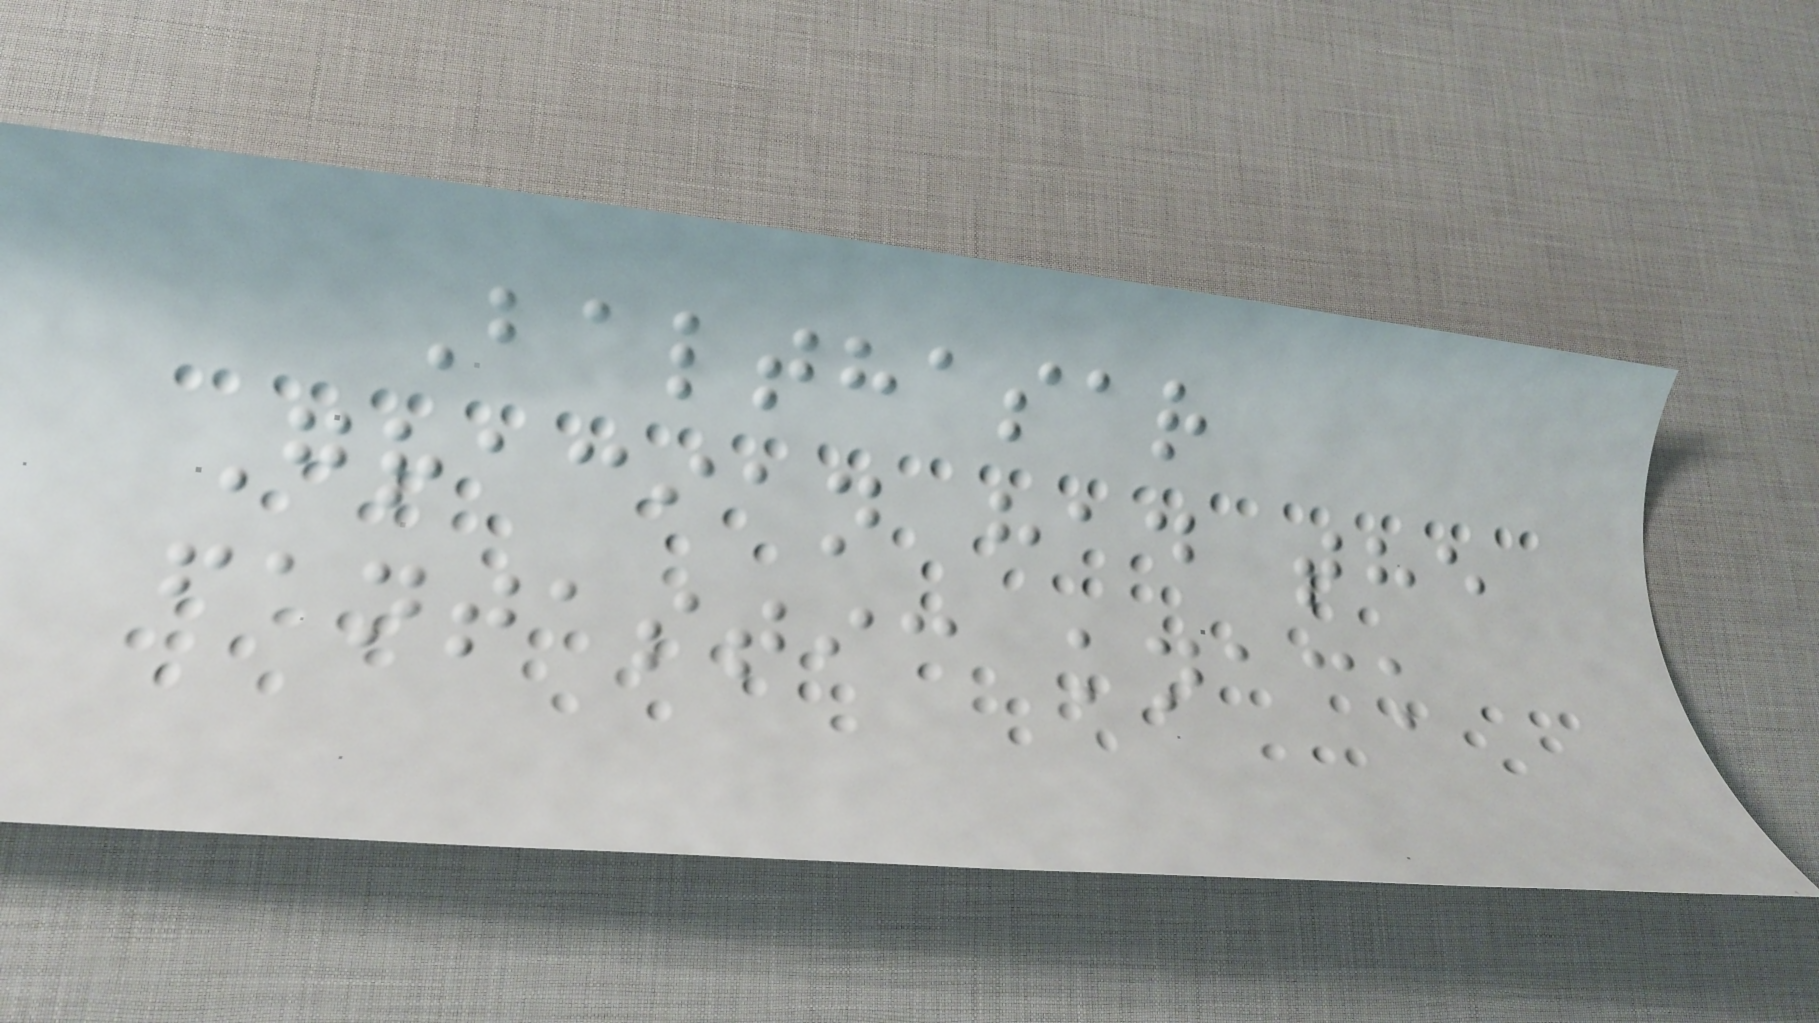Balthasar
Gracian had the
fantastic knack
